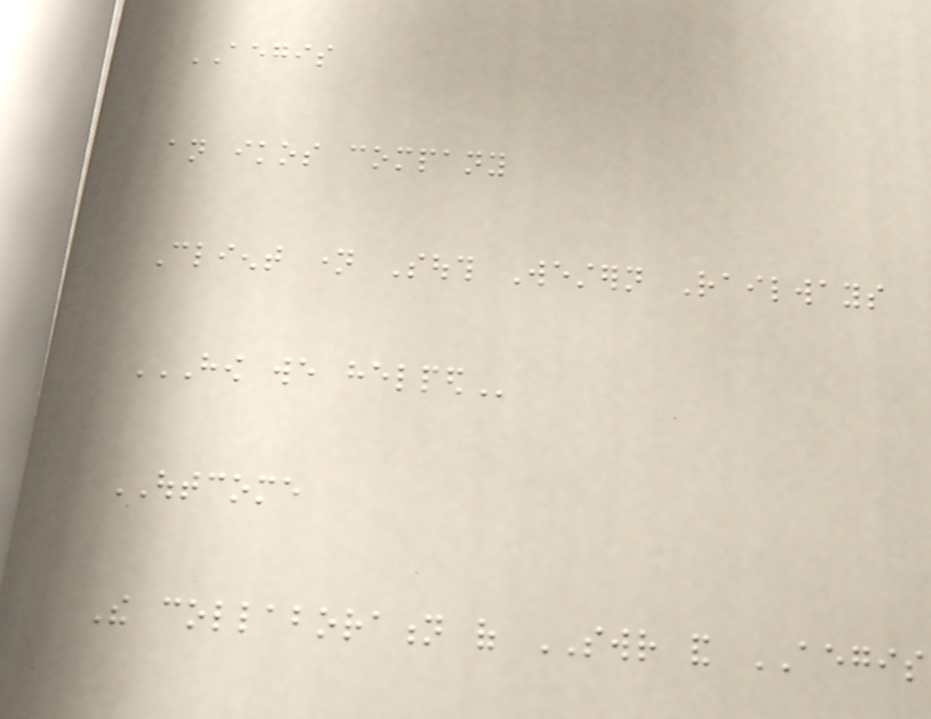AEGIS
an ikos company
Client name South Western Railways
HOW WE HELPED
OUTCOME
The collaboration of SWR and AEGIS
